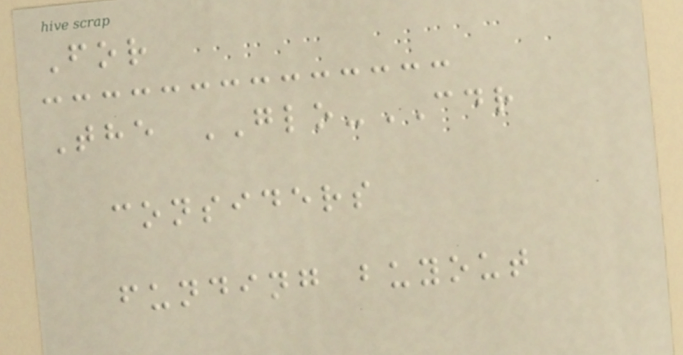For
The GLO-CDR
considers
funding buyout
